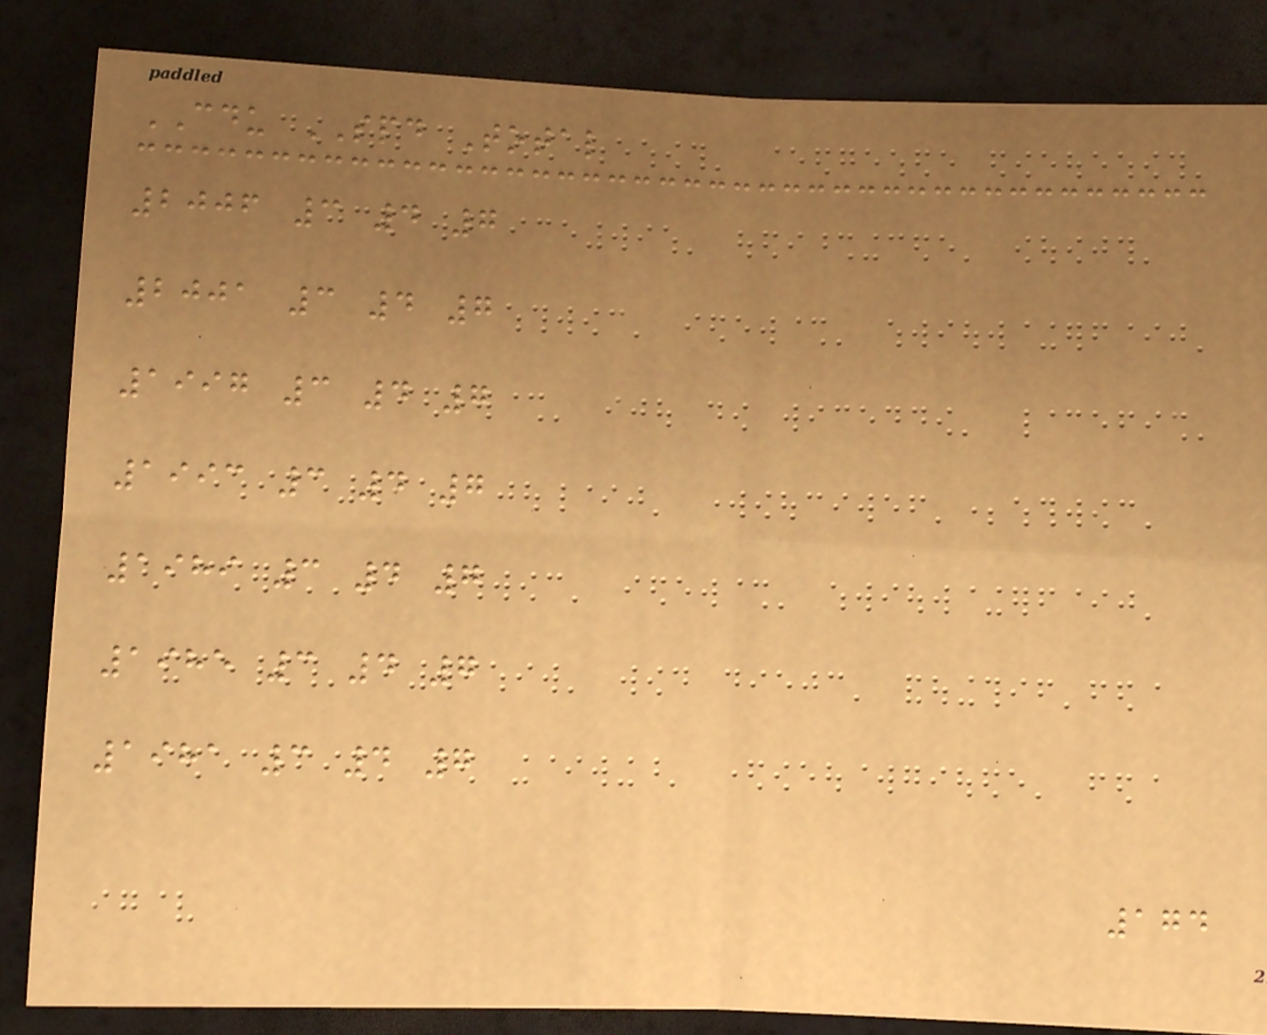CDU SPD Total
2006 3 4 7
2001 3 4 7
1997 3 4 7
1993 3 4 7
1989 3 4 7
1985 3 4 7
1981 3 4 7
174
